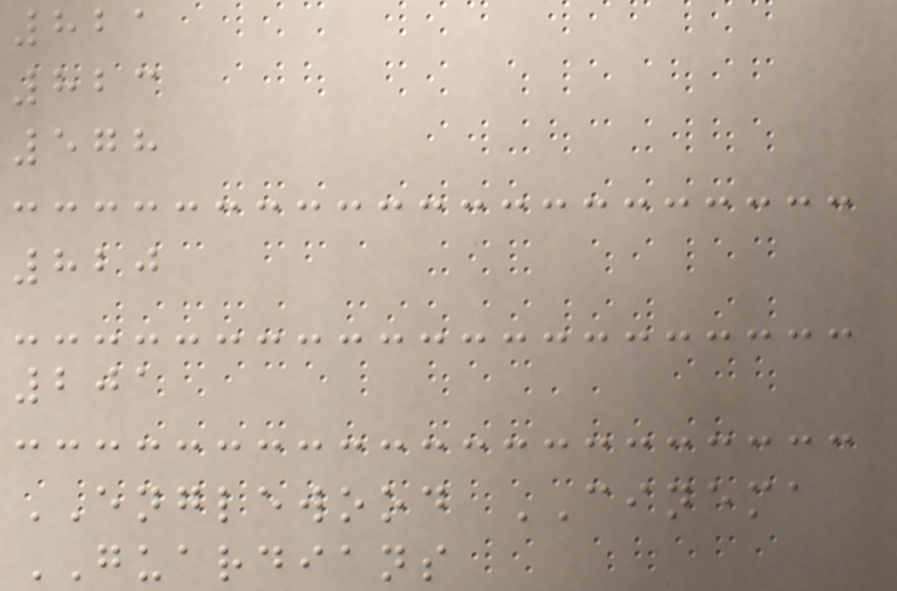821
823
578
820
201
ENGLEWOOD CINEMA
GUARDIANS
